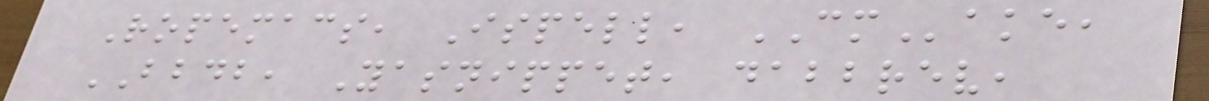Ropemacs, Ispell, CMake,
BBDB, Yasnippet, dabbrev,
